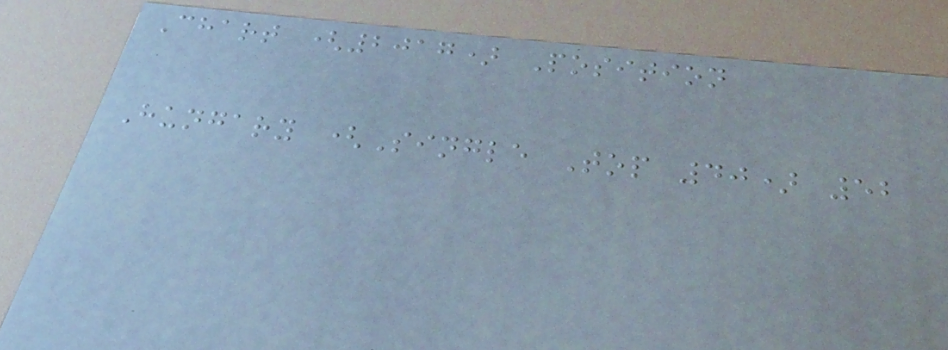Chart (2017) Position
Hungary (Single Top 40) 52
